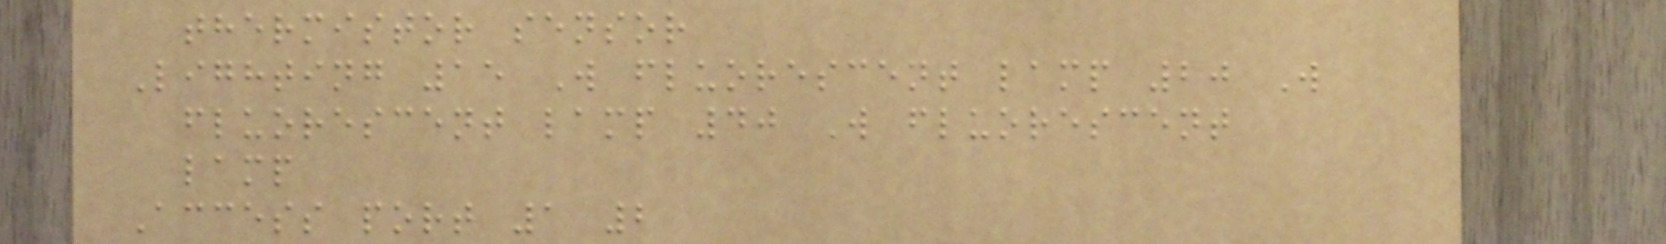thermistor sensor
Lighting 15 W fluorescent lamp 20 W
fluorescent lamp 40 W fluorescent
lamp
Access port 1 2
